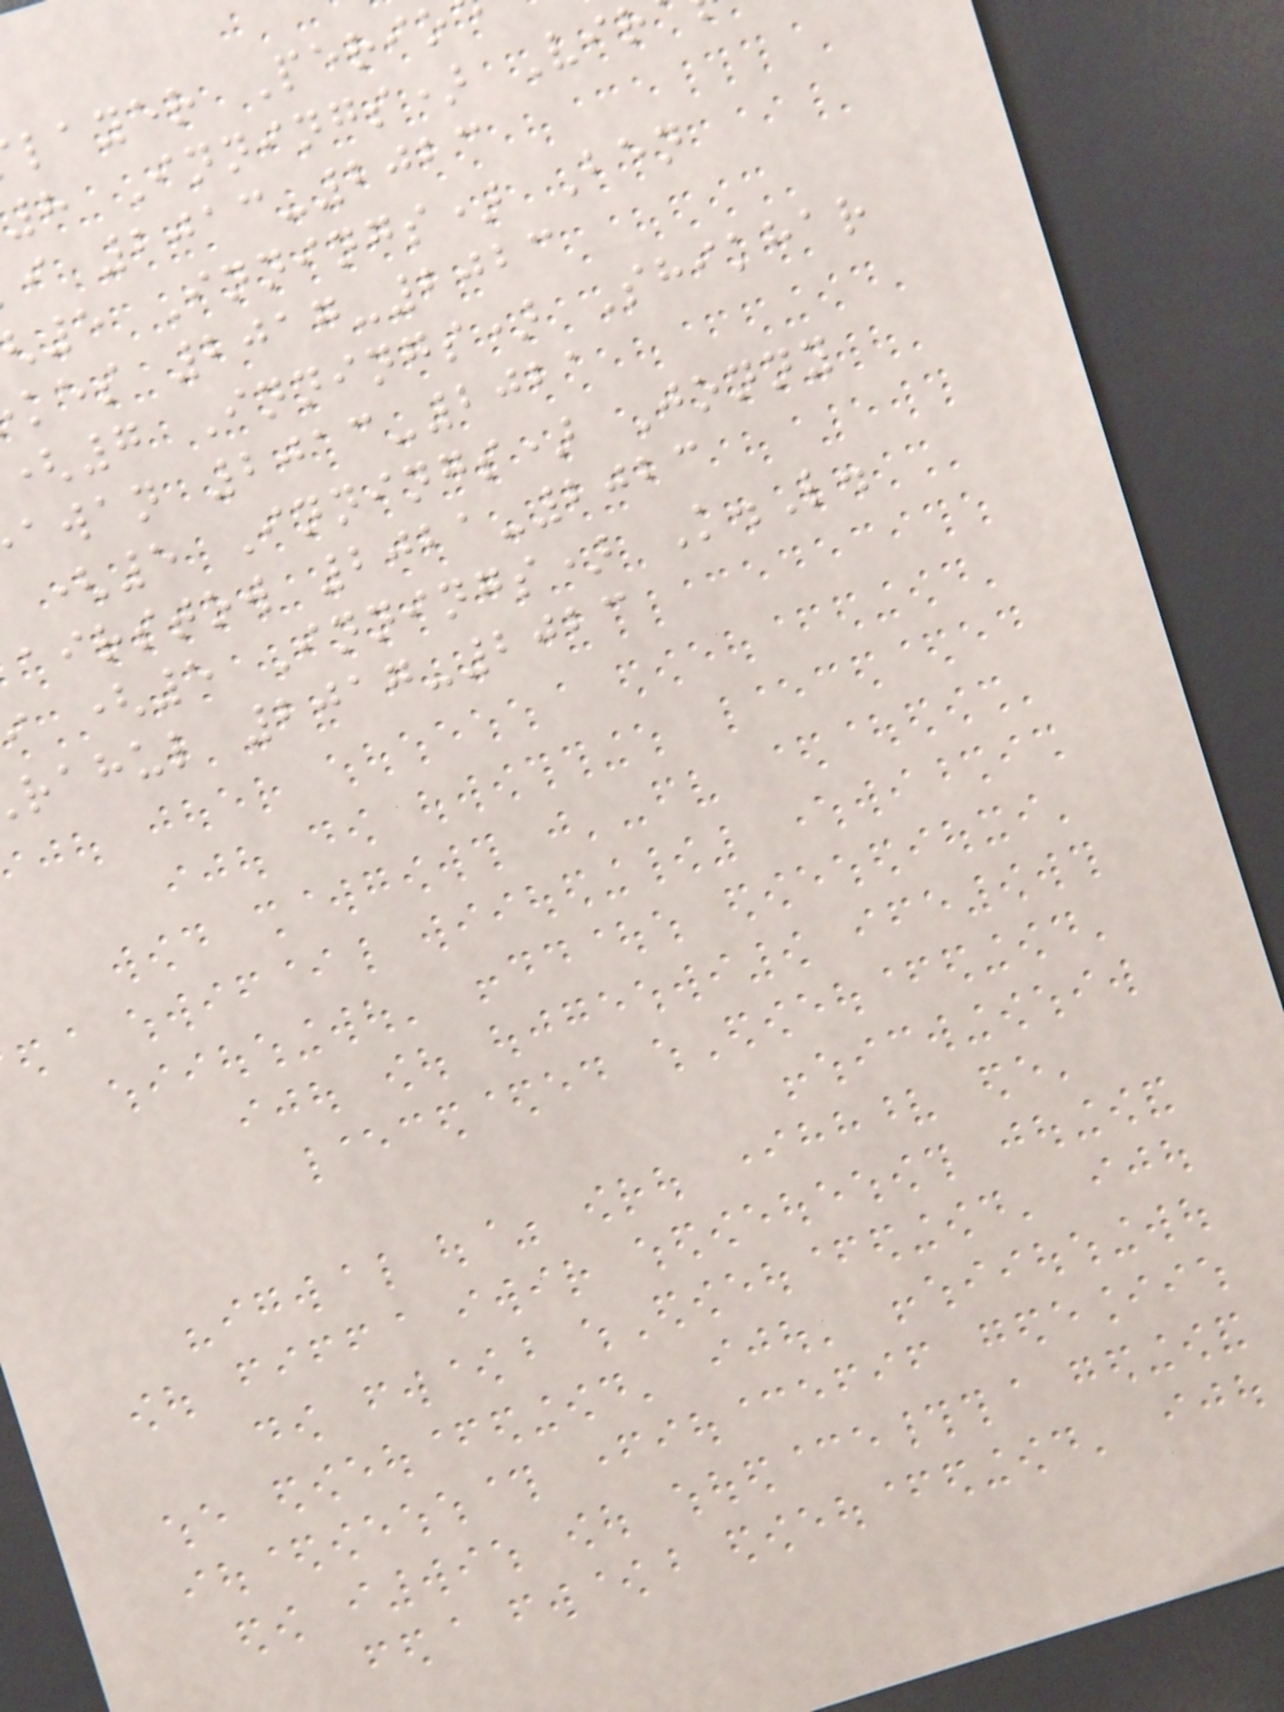layer Perio
8 Innings) Vir
i 2013-2023
5 Innings) Ben
kes 2017-2023
(7 Innings) Shikhar
awan 2013-2021
(5 Innings) Jonny
airstow 2021-2023
i (5 Innings) K.L.
rahul 2017-2023
